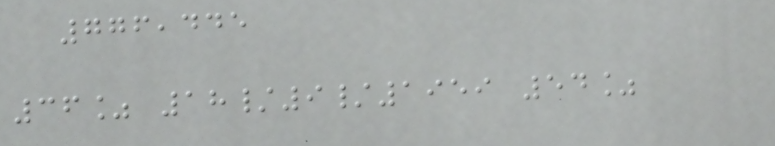776,445
36% 18/9/1959 54%
